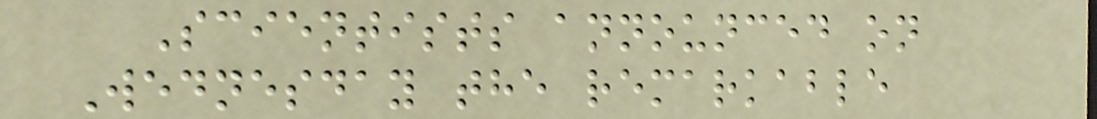Scientists announced on
Wednesday the remarkable
